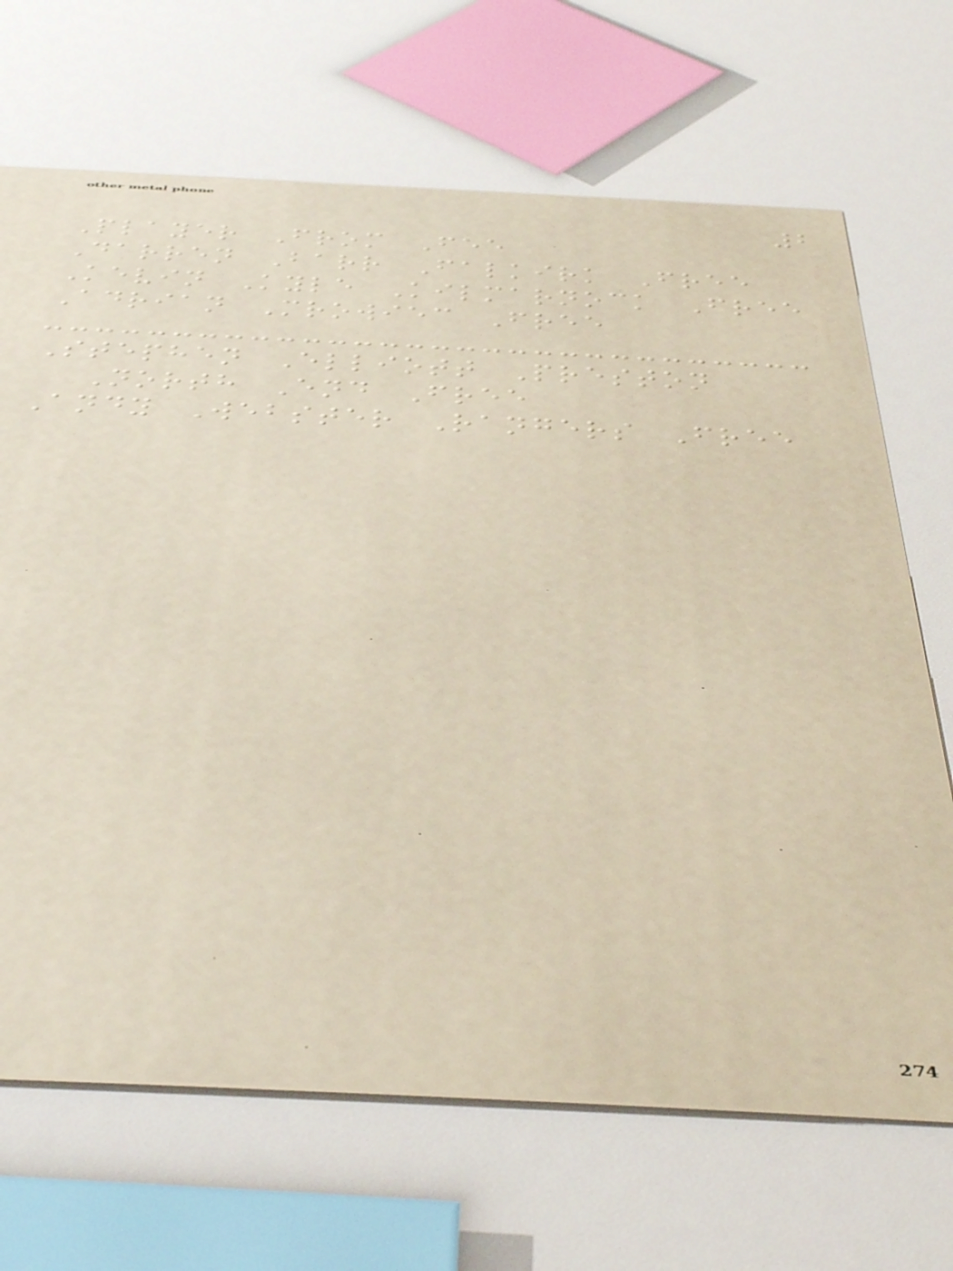2
Player From Fee
Darren Barr Falkirk Free
Kevin Kyle Kilmarnock Free
Adrian Mrowiec Free
Stephen Elliott Preston
North End Free
Andy Webster Rangers Free
